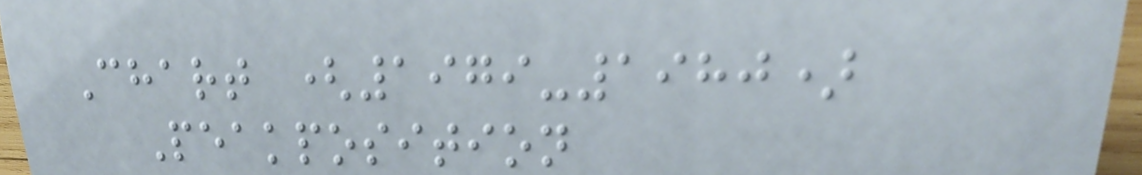Chart (1979-1980)
Peakposition
